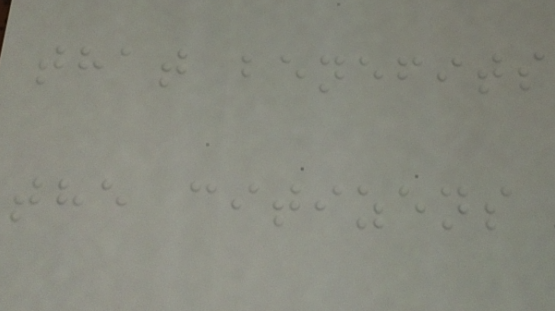that benefits
the citizens
